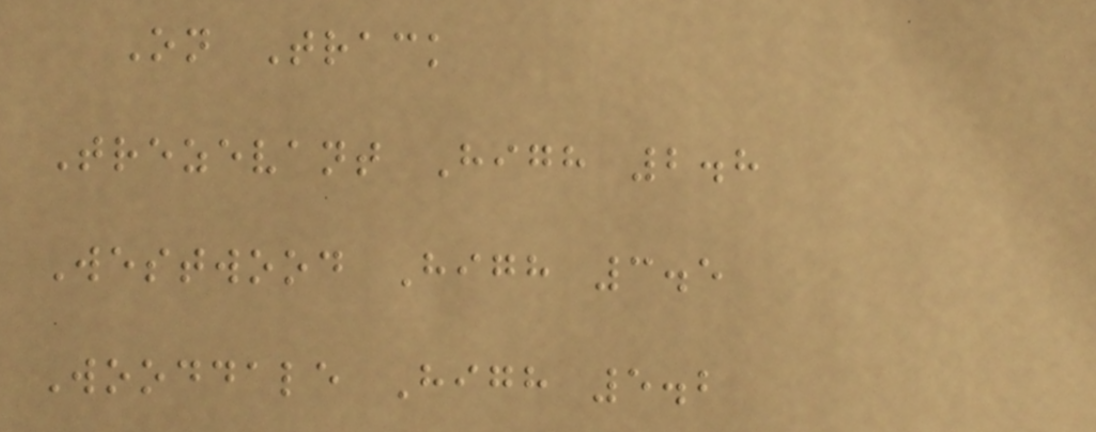On Track
Trezevant High 2.8
Westwood High 3.5
Wooddale High 5.2
